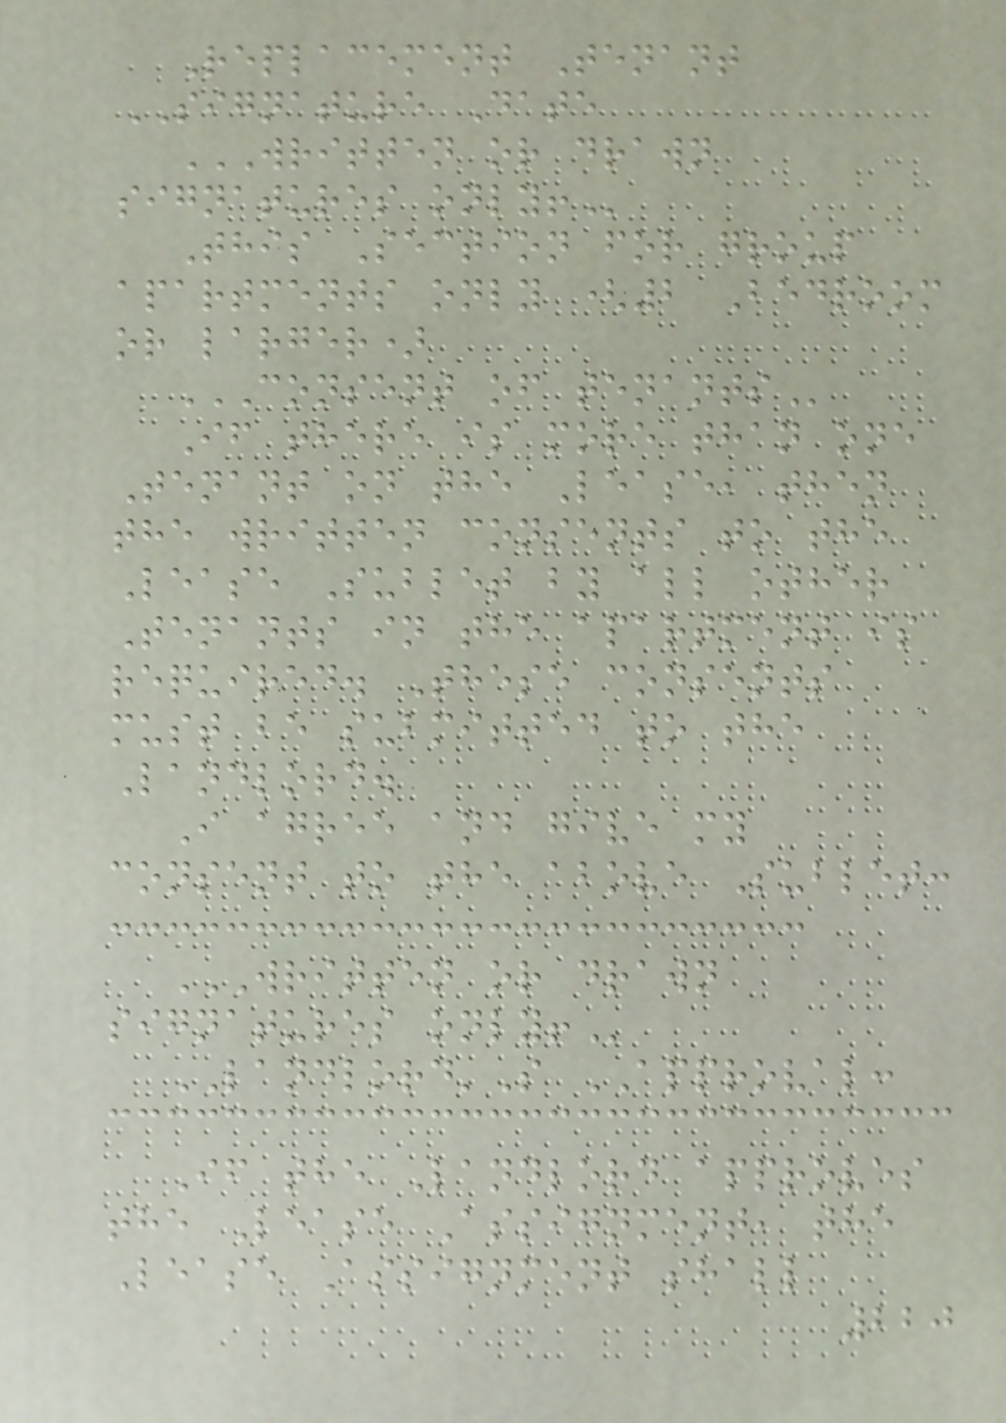Replacement Tenant
SIGNATURE Date
WRITTEN OR DRAWN
SIGNATURES ONLY!
This Section for group
apartments only (2 Bedroom
or larger)
CONSENT OF TENANTS
If there is more than one
Tenant on the Lease, then
the written consents to the
Lease Sublet by all other
Tenants in the apartment is
required. These consents
must be submitted to the
Landlord.
I agree and give my
consent to the above Sublet:
WRITTEN OR DRAWN
SIGNATURES ONLY!
LANDLORD'S APPROVAL:
If the Landlord approves
the Lease Assignment, the
Lease Assignment shall
220
